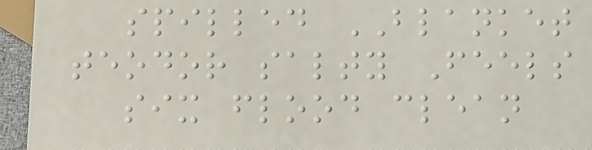spilled BLANKET
teodor salty Feels
six flood clean
